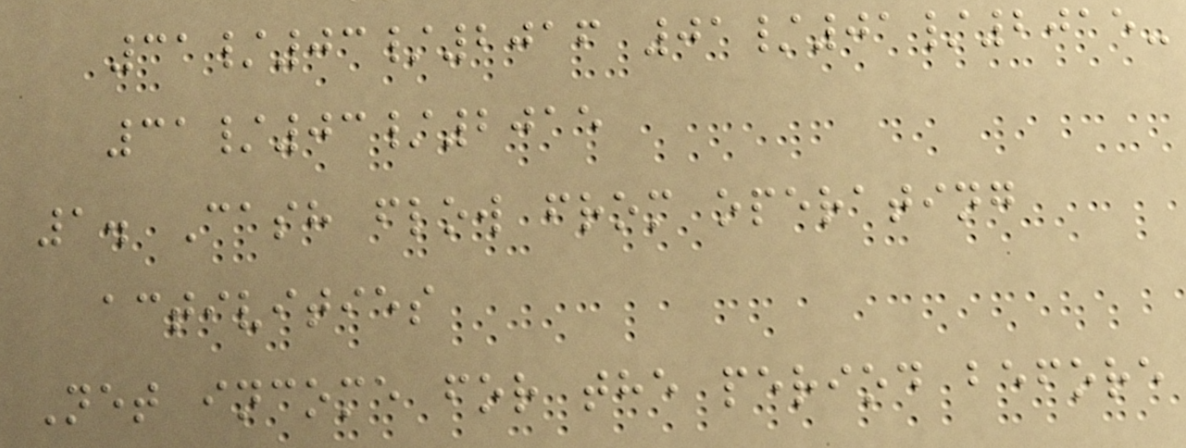31/03/2016 01/01/2015-
31/03/2015
1. Cash flow from operating
activities
Net income for the period before
